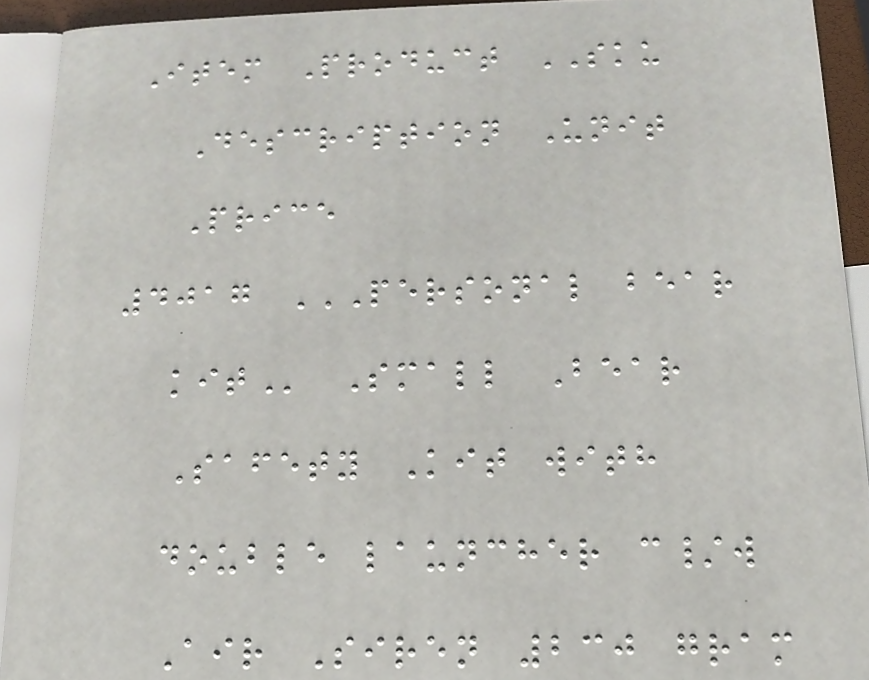Item Product SKU
Description Unit
Price
4017 PERSONAL BEAR
KIT Small Bear
Safety Kit with
double launcher c/w
Air Siren 230 gram
